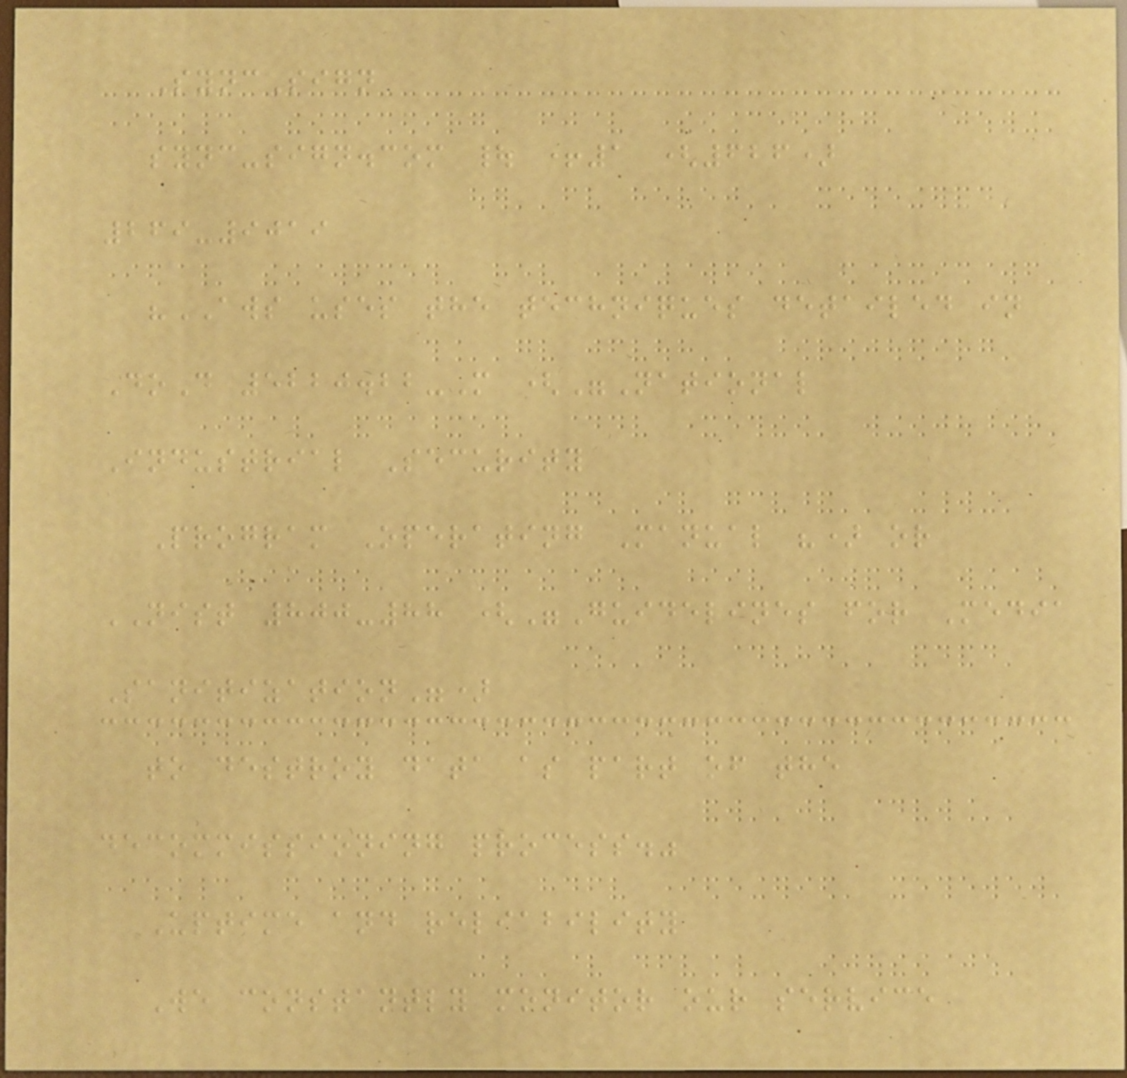SyncSign
sync-sign.com | +1 (626)
269-9019
"AWS uses the techniques detailed in
DoD 5220.22-M ("National
Industrial Security
Program Operating Manual ") or
NIST 800-88 ("Guidelines for Media
Sanitization")
to destroy data as part of the
decommissioning process."
Uptime and reliability
We constantly monitor our service
